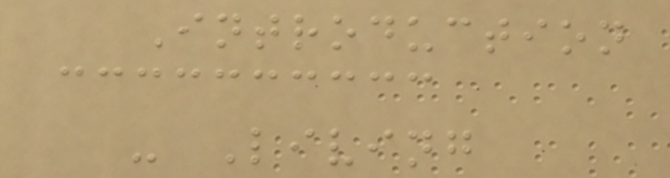Introduction
- Living
